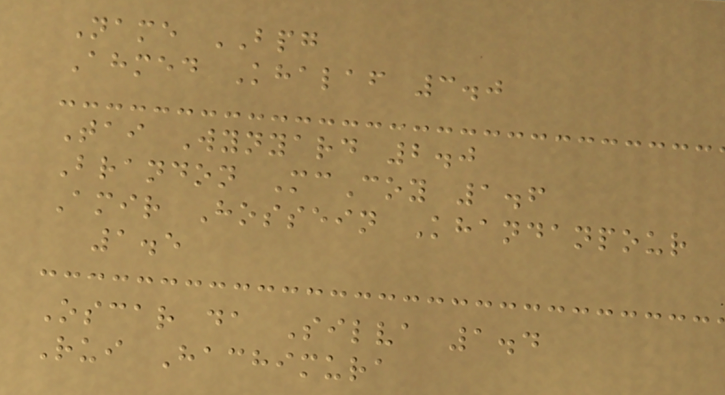Name BPG
Ahmed Khalaf 3.0
Tai Wynyard 2.0
Brandon McCoy 1.6
Amir Hossein Khandanpour
1.5
Oscar da Silva 1.4
Rui Hachimura
